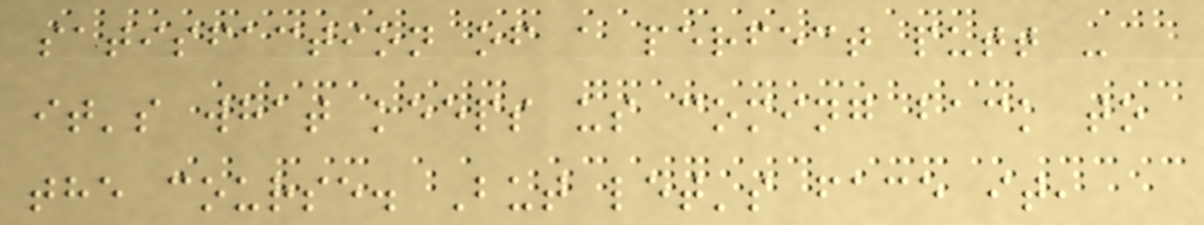satisfaction of a perfect putt -
it's what keeps us coming back to
the course. But let's face it,
